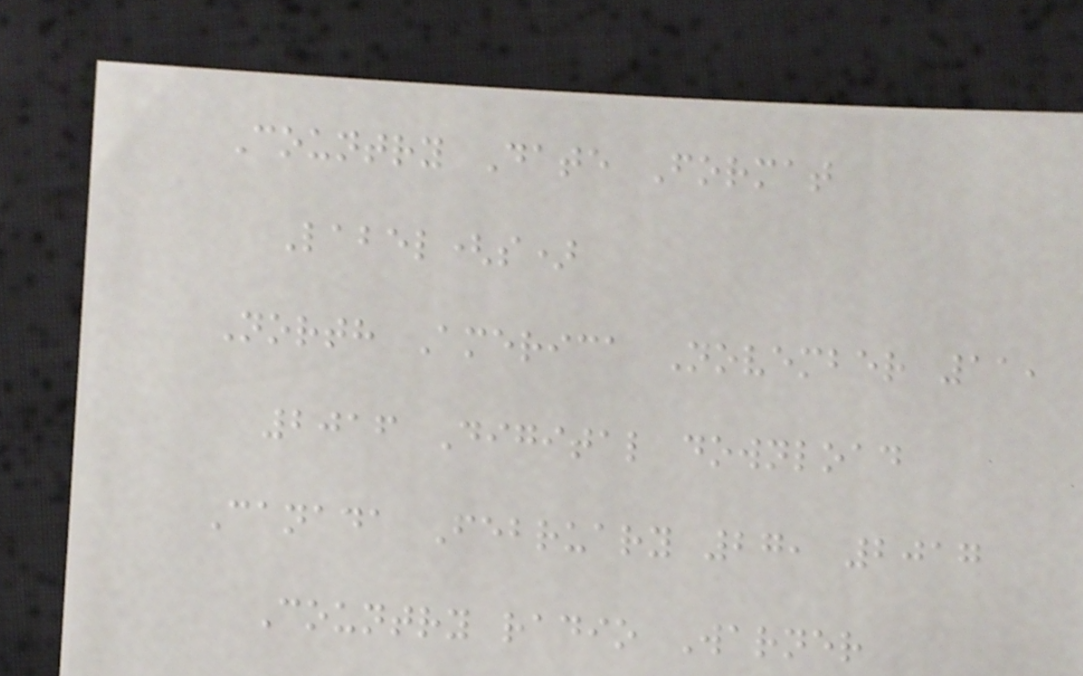Country Date Format
Label(s)
North America November 11,
2016 Digital download
Canada February 27, 2017
Country radio Warner
